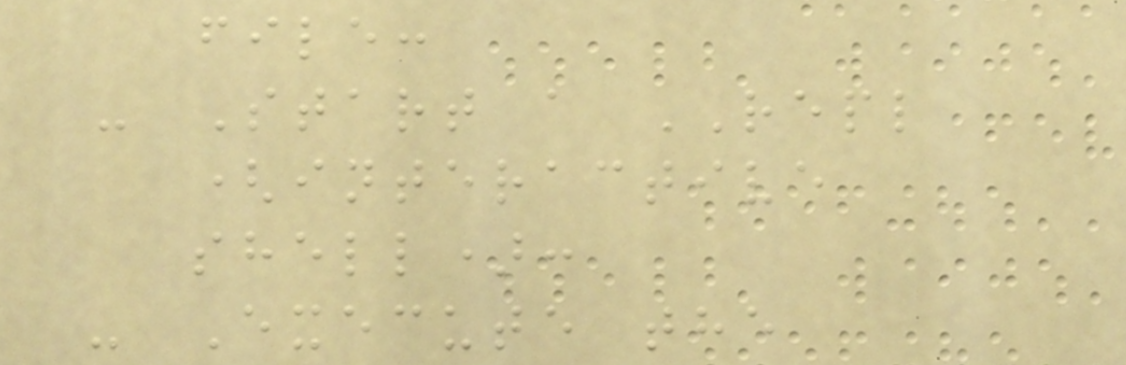file:
- Start a REPL
(interactive
shell):
- Execute the
